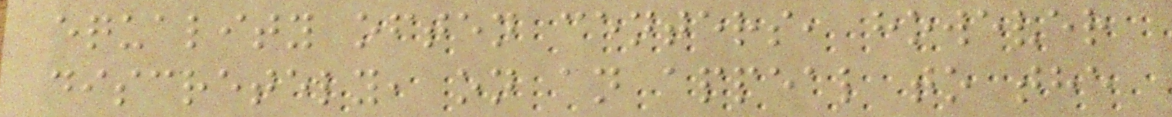equality often centers, however
discretely, on an appeal to the
